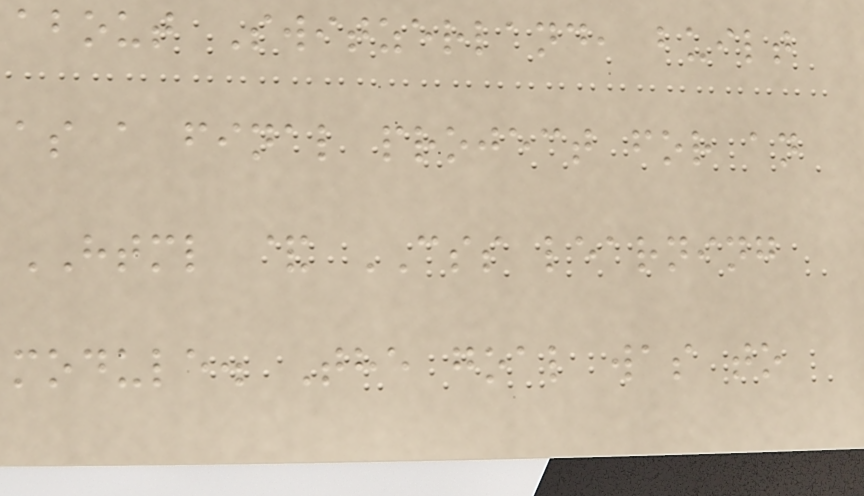about Switzerland, built
as a final project for an
HTML & CSS learning
module. The goal was to
